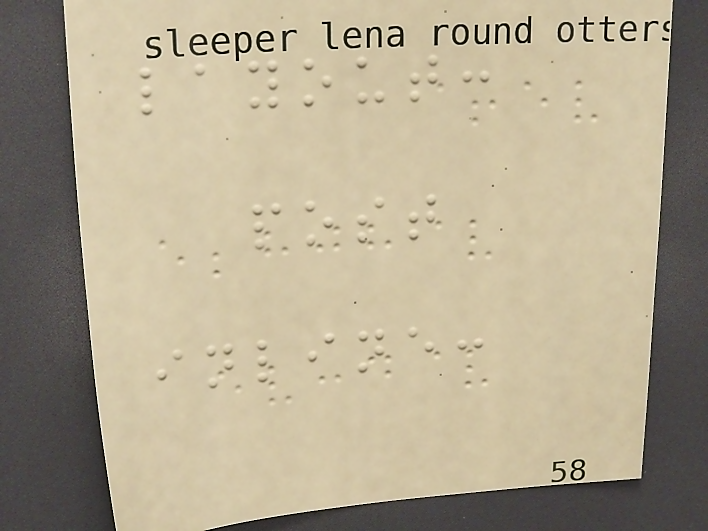layout:
post
inline:
